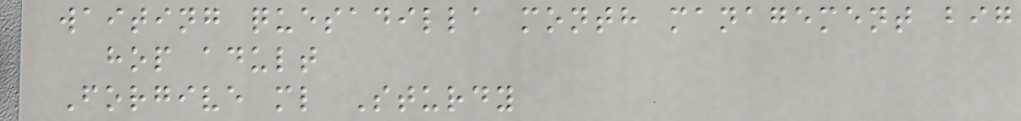waiting quesadilla month management big
hop adult
Forgive ml Sturdy
